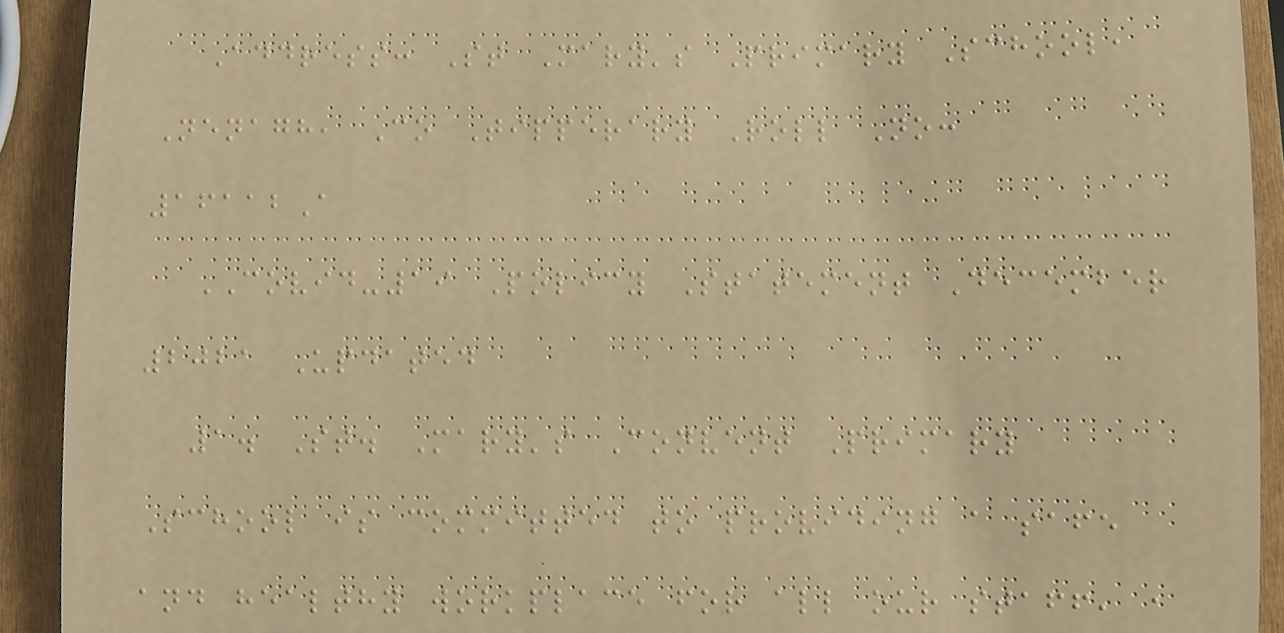Address: St Mary's Primary School,
Nenagh, Co Tipperary Roll No:
16112A
COVID-19 Policy Statement December
2021 Updated
1. St. Mary's Convent Primary
School is committed to providing a safe
and healthy workplace for all our staff, a
